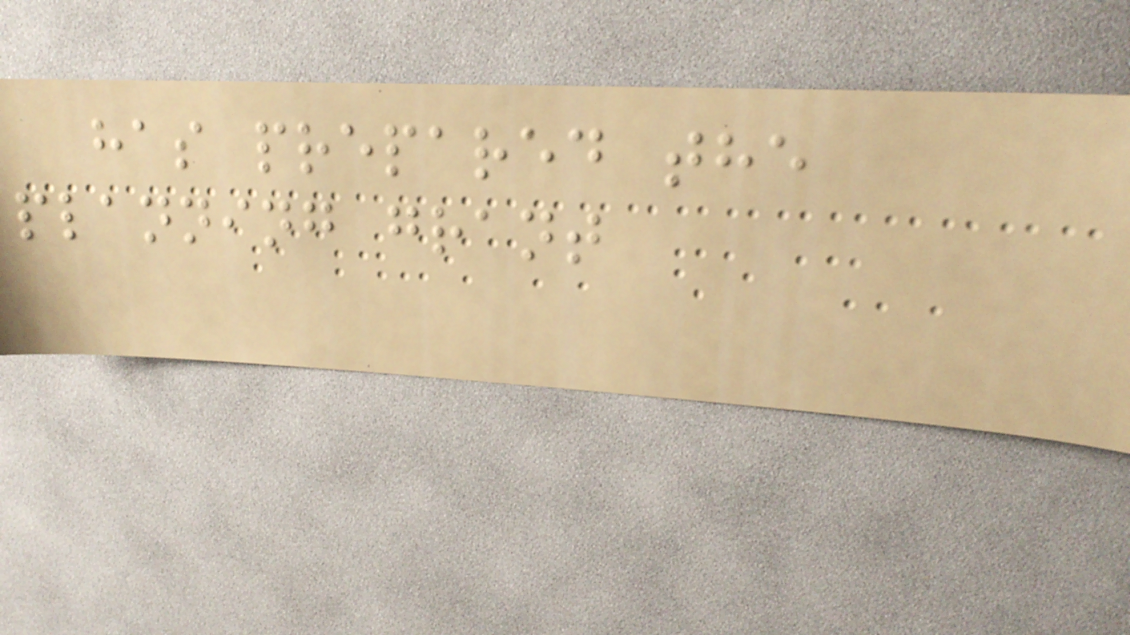has prepared the
planning grant
